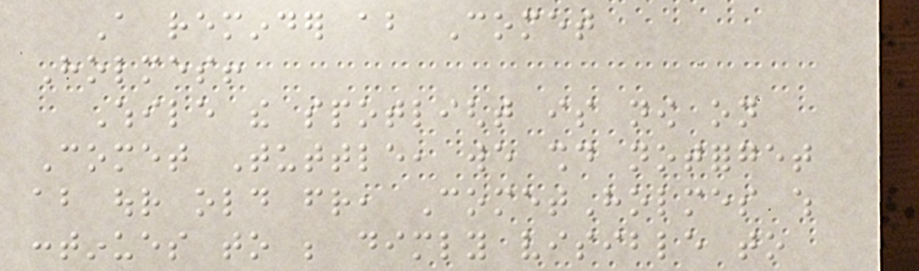A reminder about Comet
Holmes!
While the spotlight is now on
Comet Tuttle, we should notforget
about our old friend, CometHolmes which
continues to be dimly visible to
